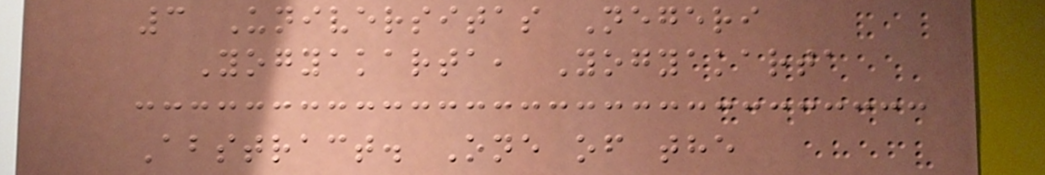3 Universitas Negeri
Yogyakarta, Yogyakarta
Abstract. One of the
